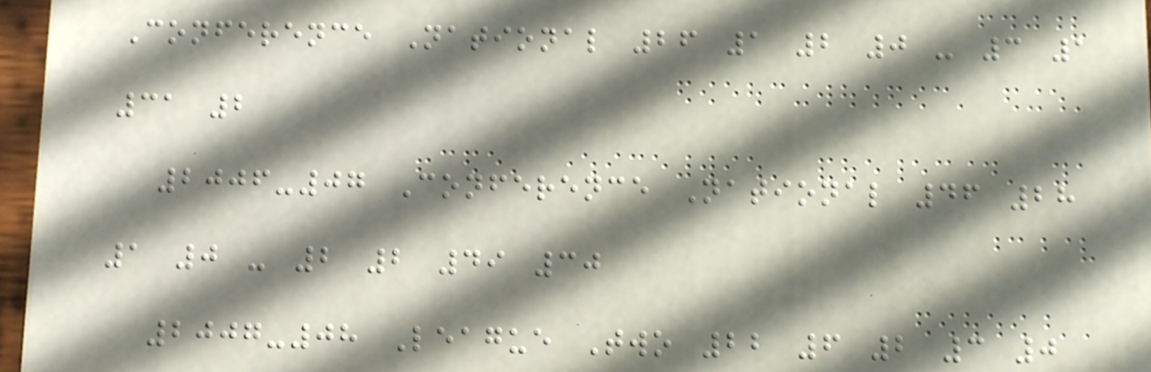Conference National 26 1 2 0 - 3 1
31 2
2006-07 Conference National 46 28
1 0 - 2 2 49 30
2007-08 League Two 22 6 2 3 0
